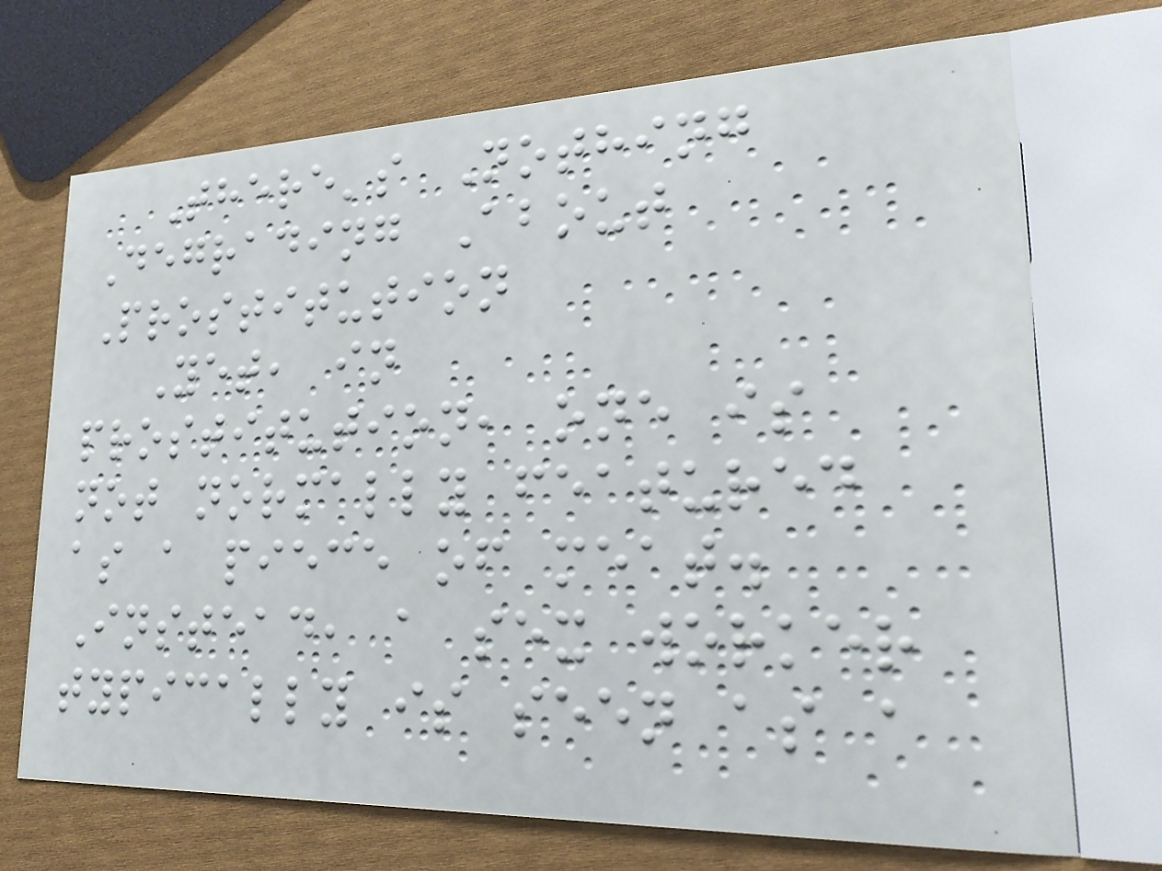There's Nothing
Degrading About
Prostitution
Yet, in
prostitution, one is
not normally featured
as a piece of meat.
Instead, a sex worker
typically is seen as a
